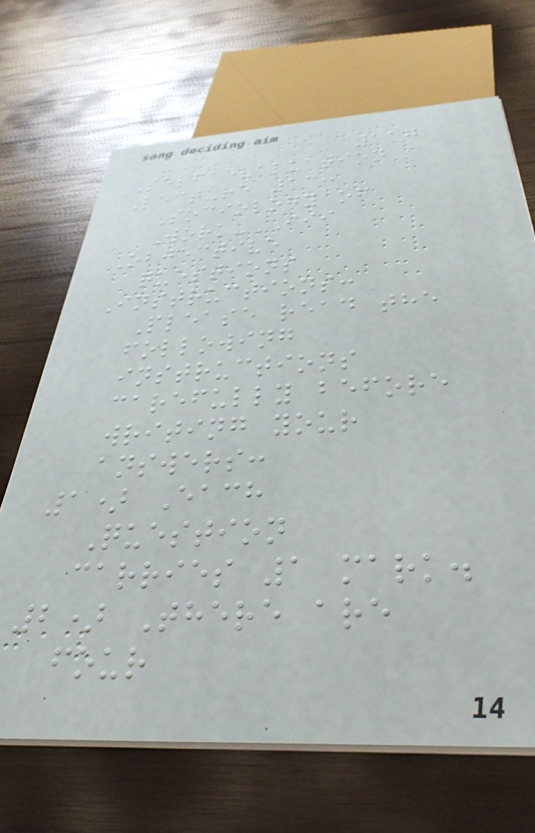117
Self evaluation
Lecture 13:
Sociology of
Work-III
Objective
questions
Instructions:
Please read the
following
instructions
carefully before
writing your
answers:
1) Each
Question
carries 1 mark.
2) There are
four
